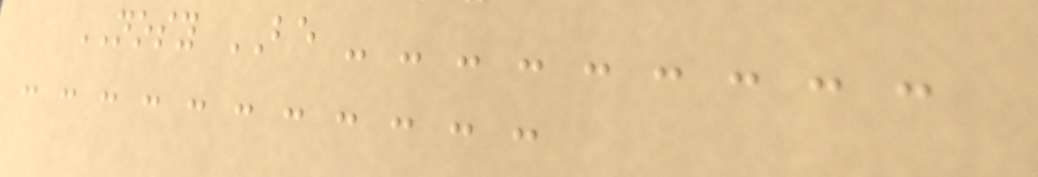NOSY BE - - - - - - - - -
- - - - - - - - - - -
